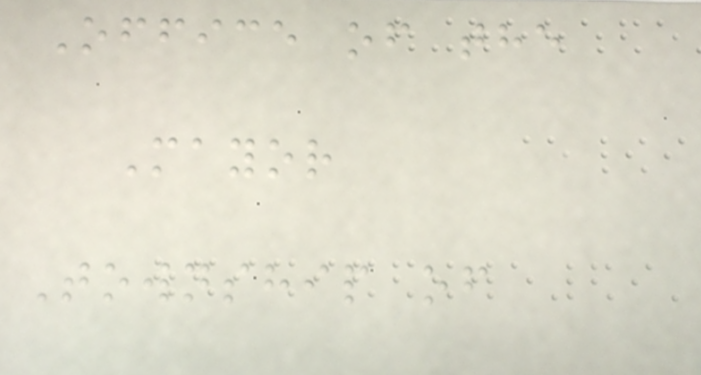Office of the
Mayor
Township of
